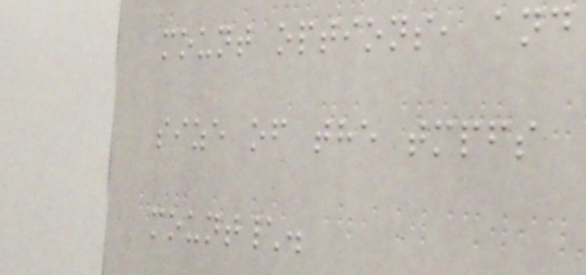mount options, and
size of the tmpfs
mount\.
